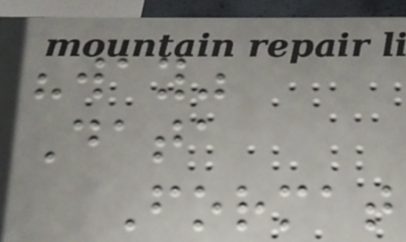"way"
Data
Format
